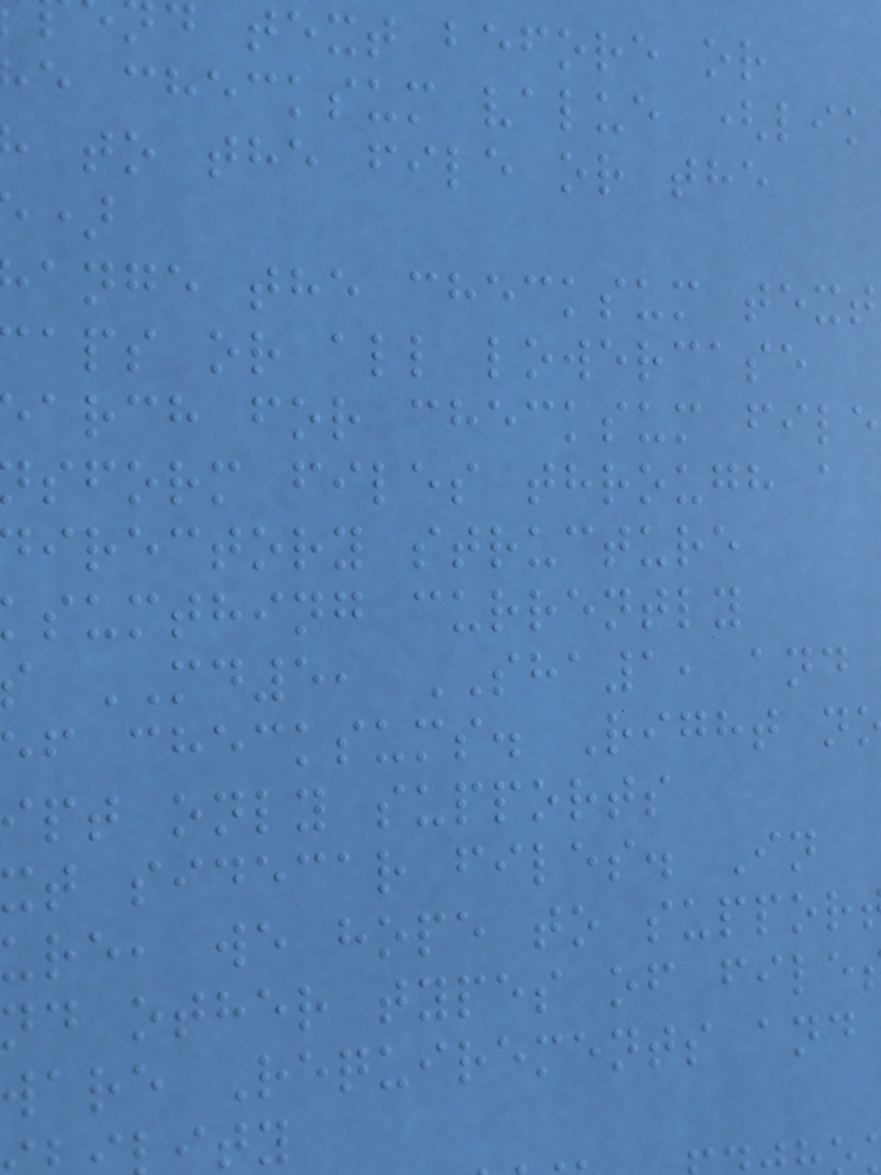text before or
e checksum value (lik
to the file or the
ange the checksum text
aps or all lowercase
arch for checksum file
sform files through a
irectory structure
sumthing currently
MD5, SHA1, and
f checksums. Right n
pt only supports
t sidecar files. In
ure, we hope to suppor
nd other types of file
ware Requirements and
